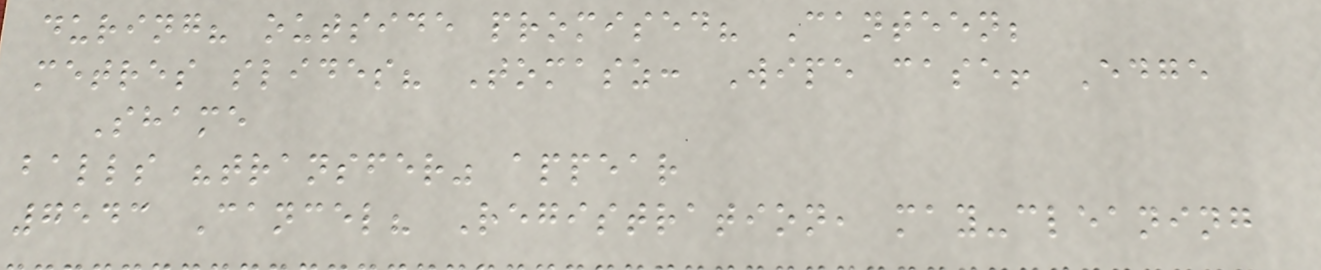during? outside promised? Canteen;
metres slides? Tomasz: Wipe case! Edge
Shame
balls "transfer" appear
7543 Cancel? Registration, may-cleaning
